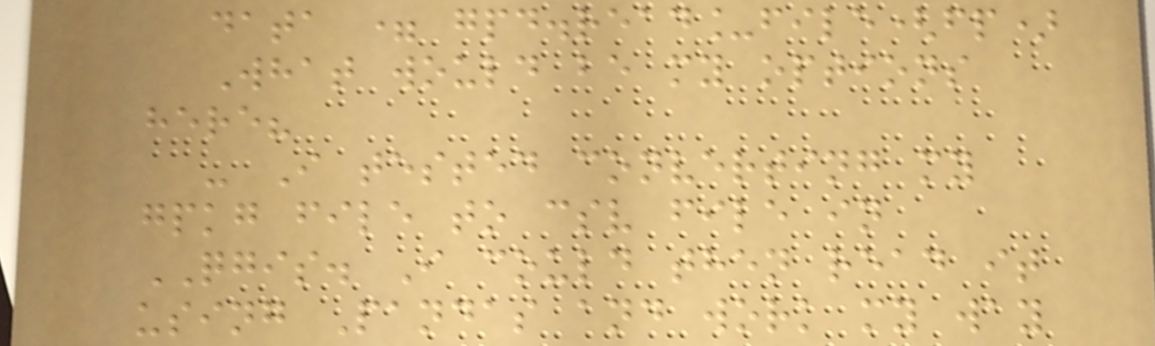data = gpd.read_file(fp)
What would be my options
here?
- I tested converting my
gpkg file to csv file in
QGIS. I could then read it
using Pandas and work my way
